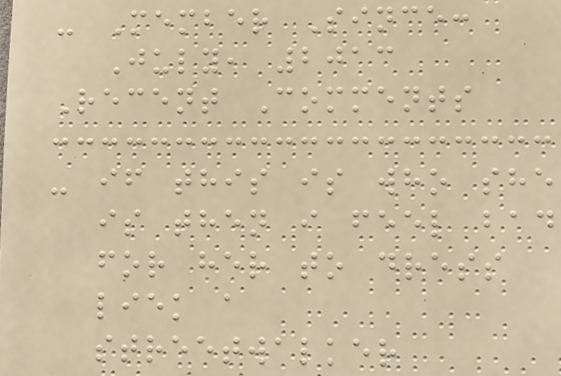- Member Since:
July, 2013
Recent Comments
- if this is who she
is then i feel bad
for her to dress
liek a
streetwalker
